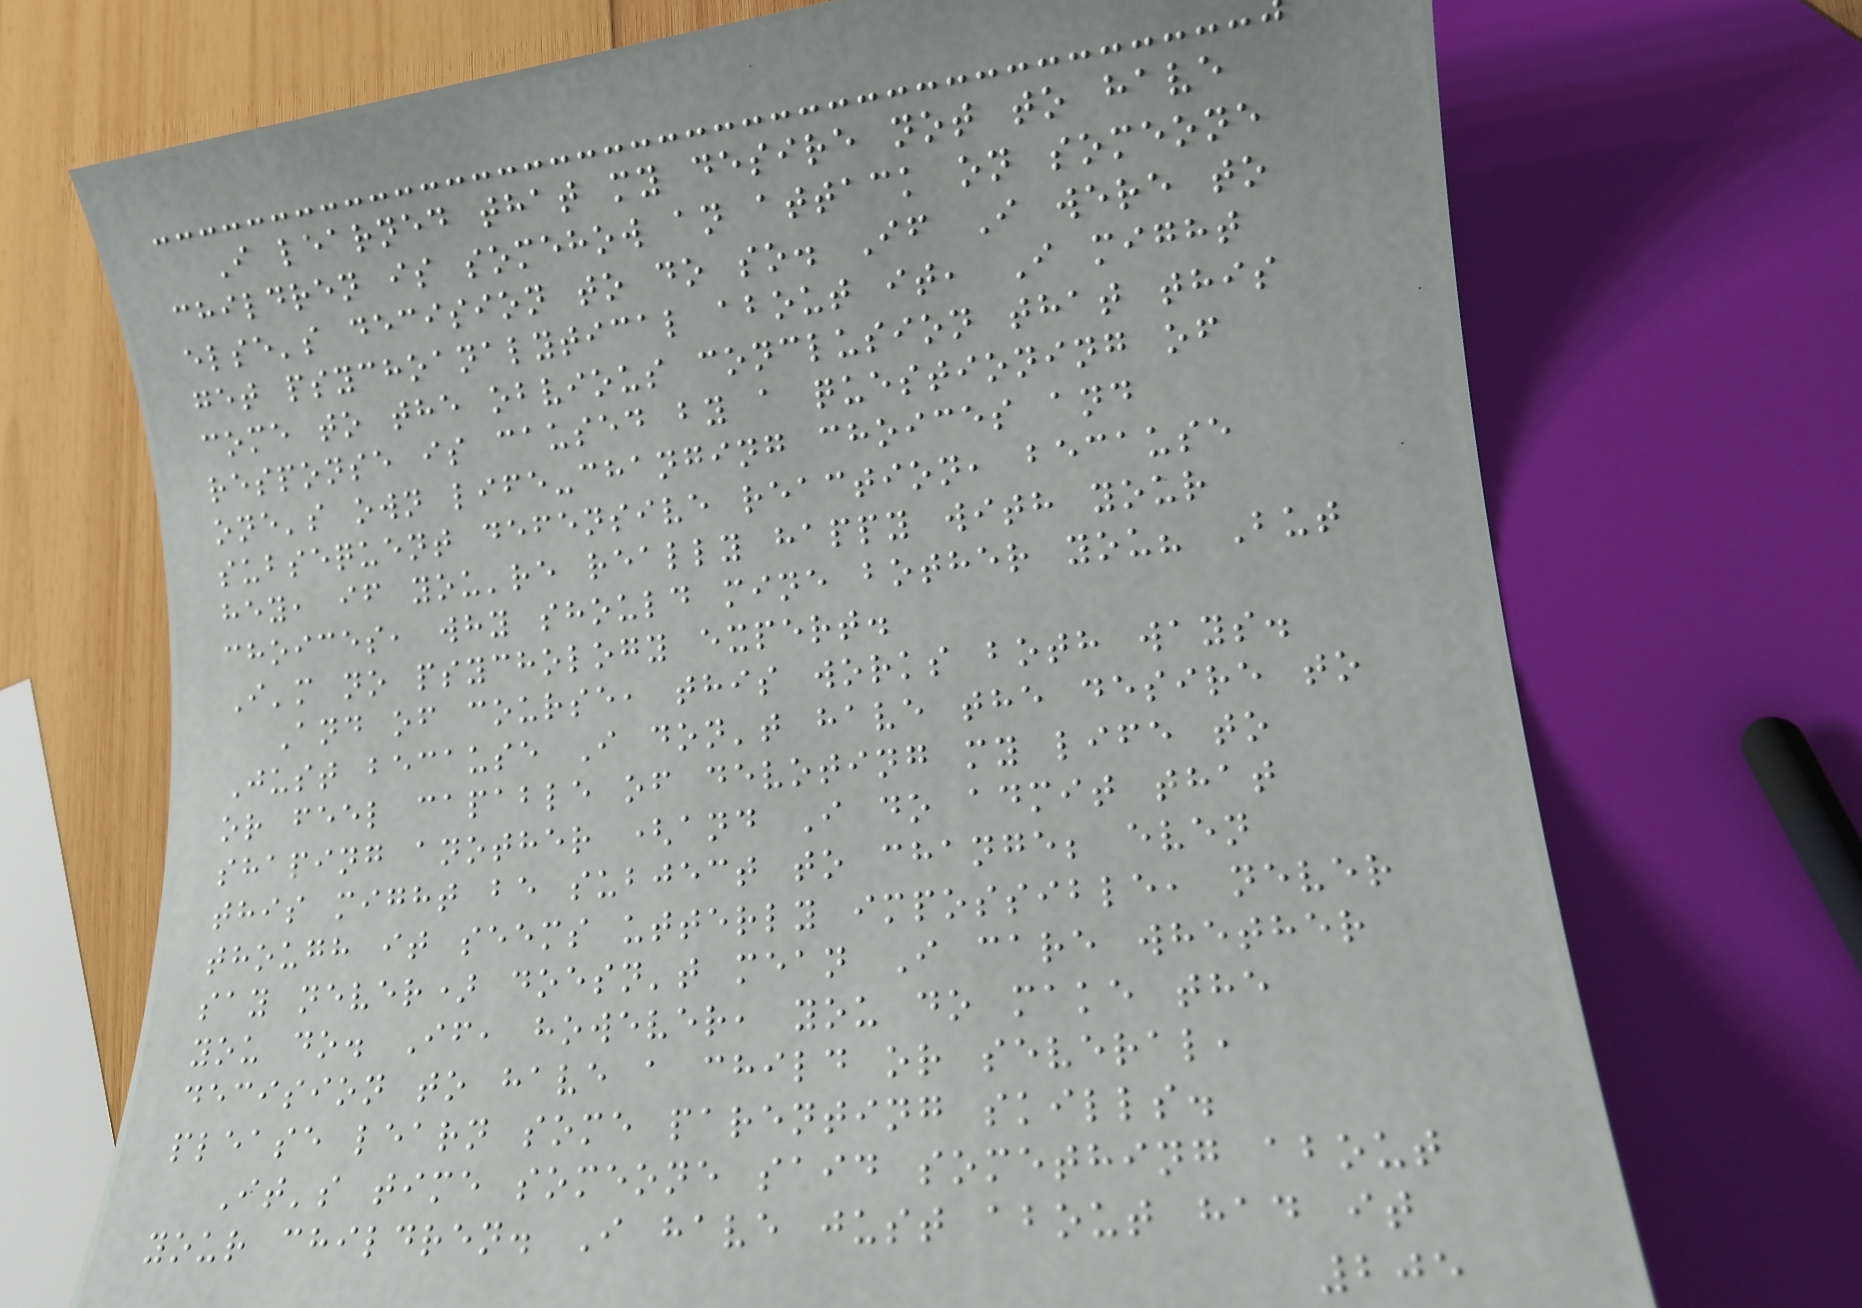I learned that my desire not to have
children is somehow an attack on someone
else's decision to do so. If I were to
get psychoanalytical about it, I might
come to the obvious conclusion that this
response is caused by a questioning of
one's own life-changing choices and
subsequent defensive reaction, because
hey, if you're really happy with your
choices, why should mine bother you? But
I'm no psychology expert.
And of course, this works both ways.
Just because I don't have the desire to
or feel capable of devoting my life to
shaping another (and I do admit that
this might be subject to change; even
though it seems utterly impossible, never
say never) doesn't mean I care whether
you do. If, however, you do make the
decision to have a child or several,
please learn some parenting skills.
It's time someone said something about
your children. I have just about had it
205
